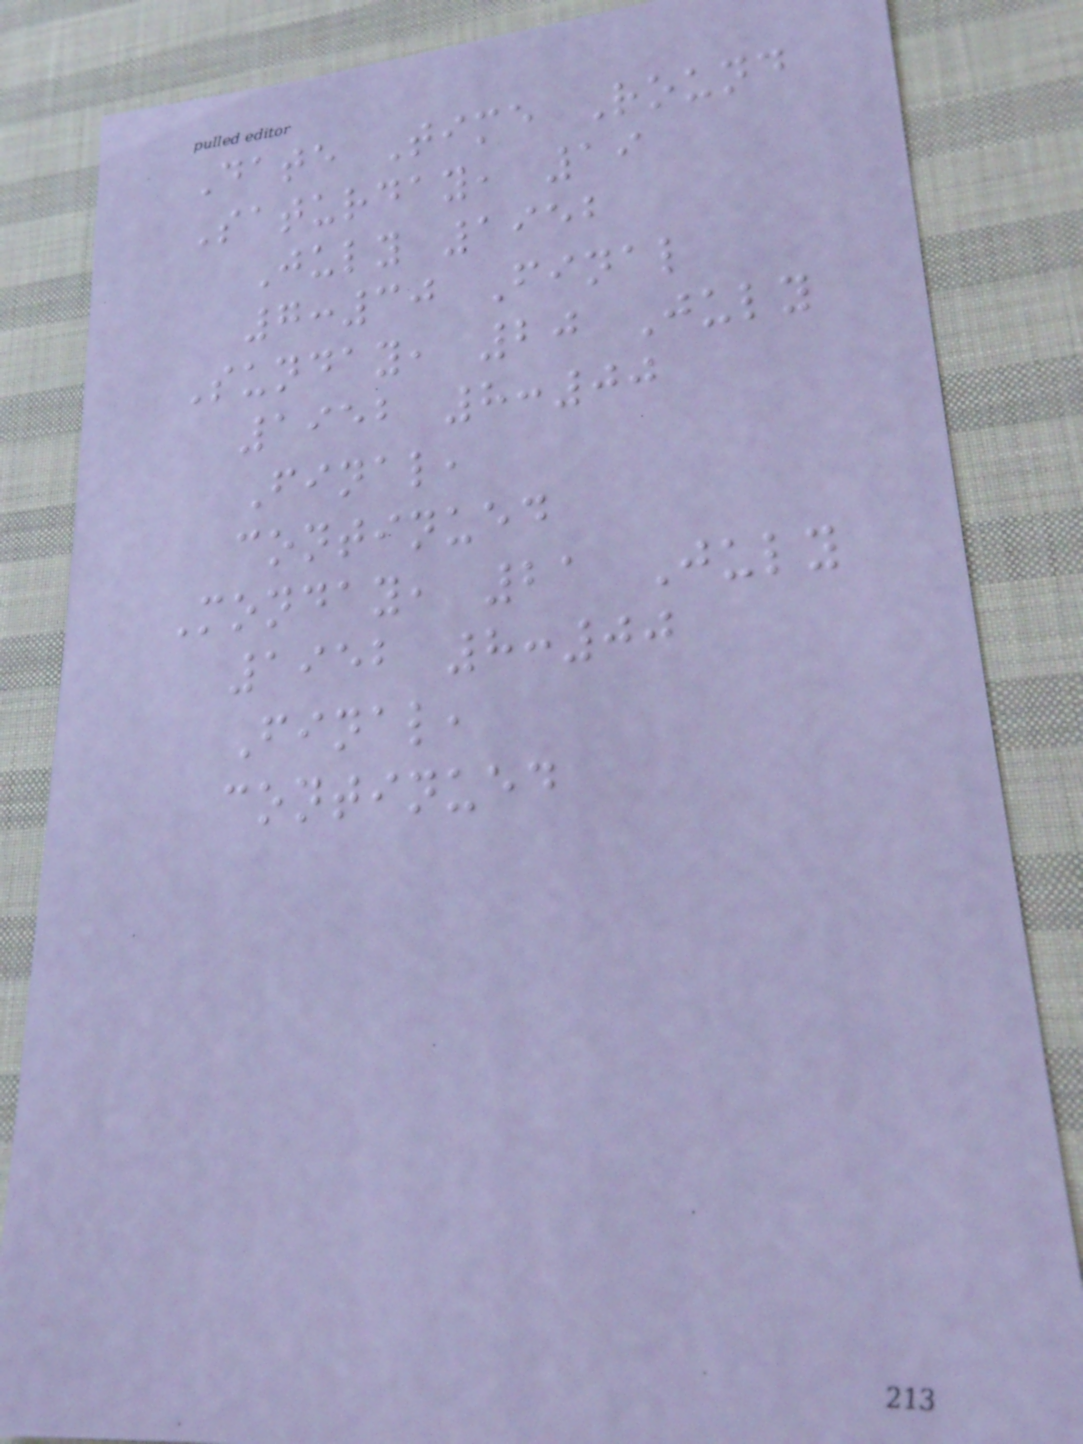Date Time Round
Saturday, 19
July 1952
7:30 Final
Sunday, 20 July
1952 8:00
Final,
continued
Monday, 21 July
1952 8:00
Final,
continued
